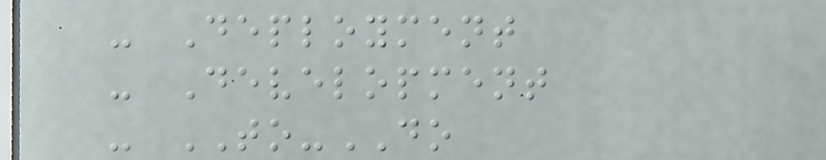- Deployment
- Development
- TO-DO
